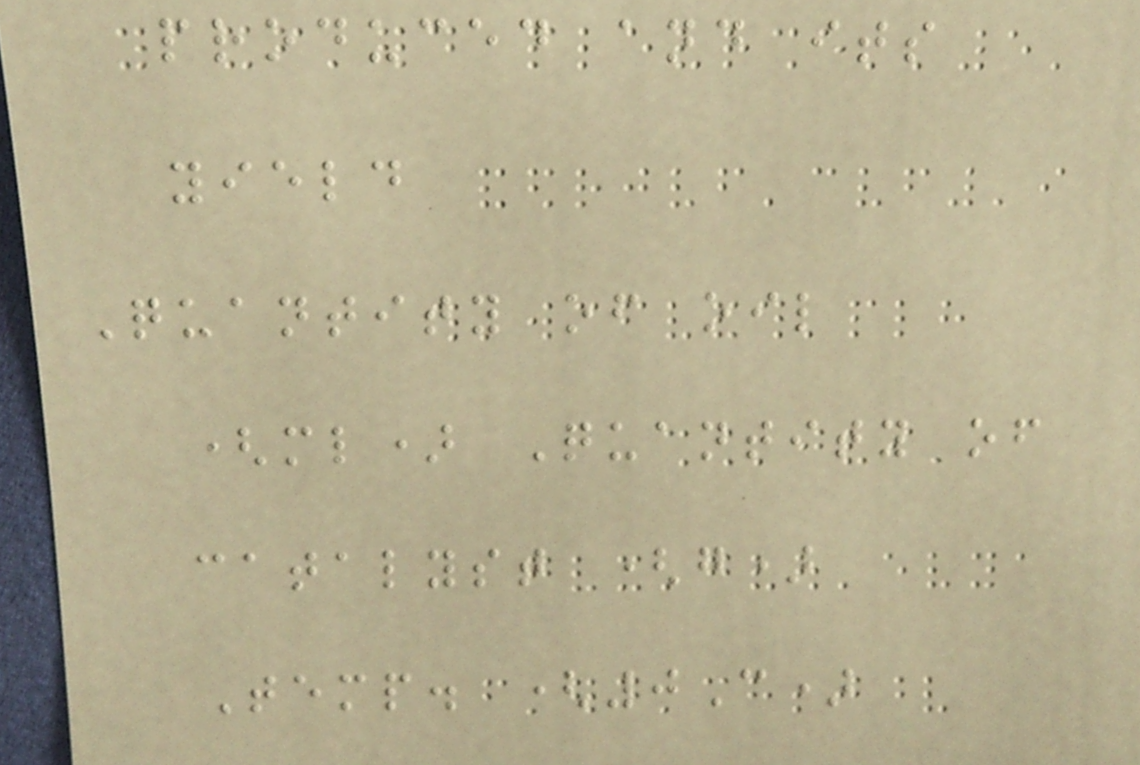produced and its
yield
Quantity of oil
(ml) Quantity of
catalyst (g)
Temp. (0C)
